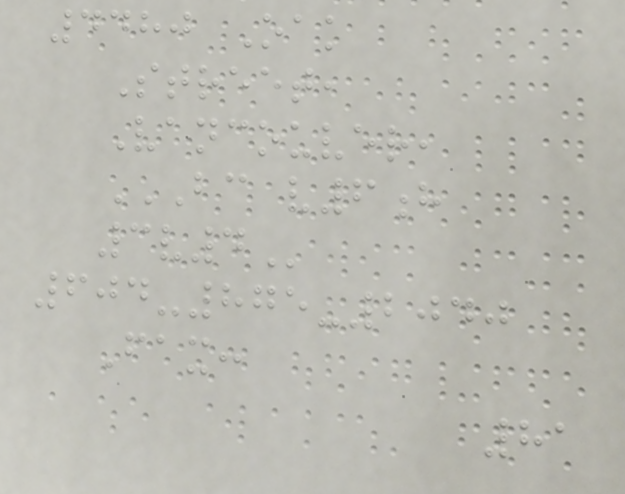4480 Oak
Street,
Vancouver,
BC V6H
3V4
604-875-2040
Fax:
81
